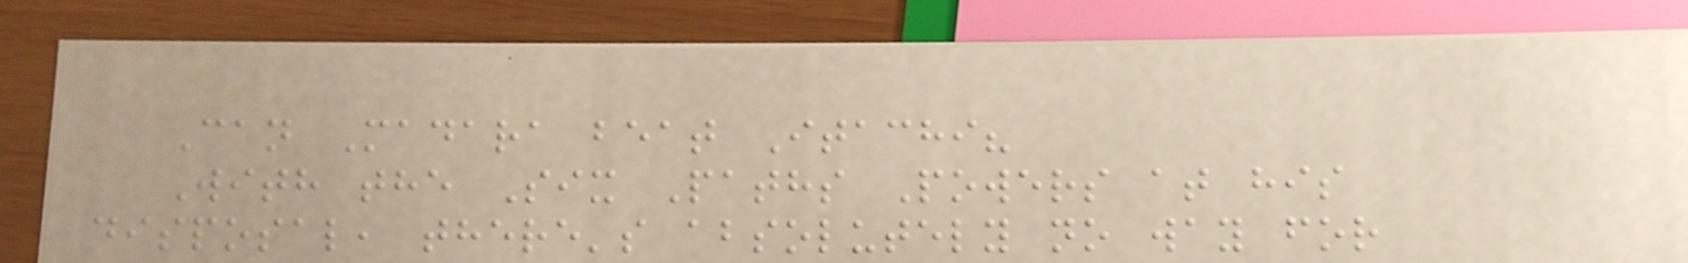Can Madara beat Itachi?
With the Six Paths Powers at his
disposal, there's absolutely no way for
